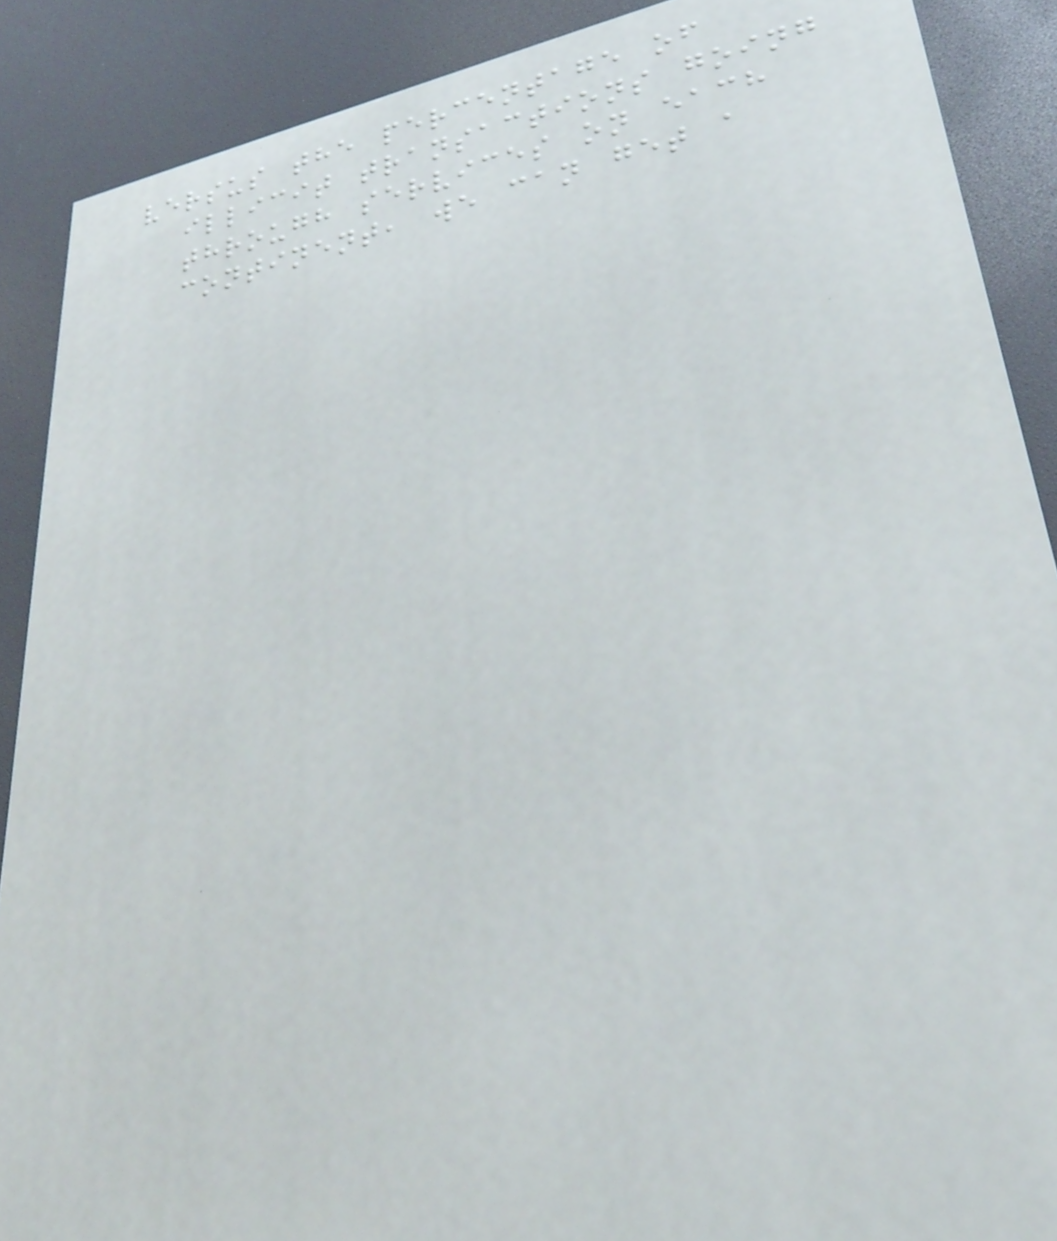versus the percentage of
illicit transactions going
through services on each
continent, we can get a
